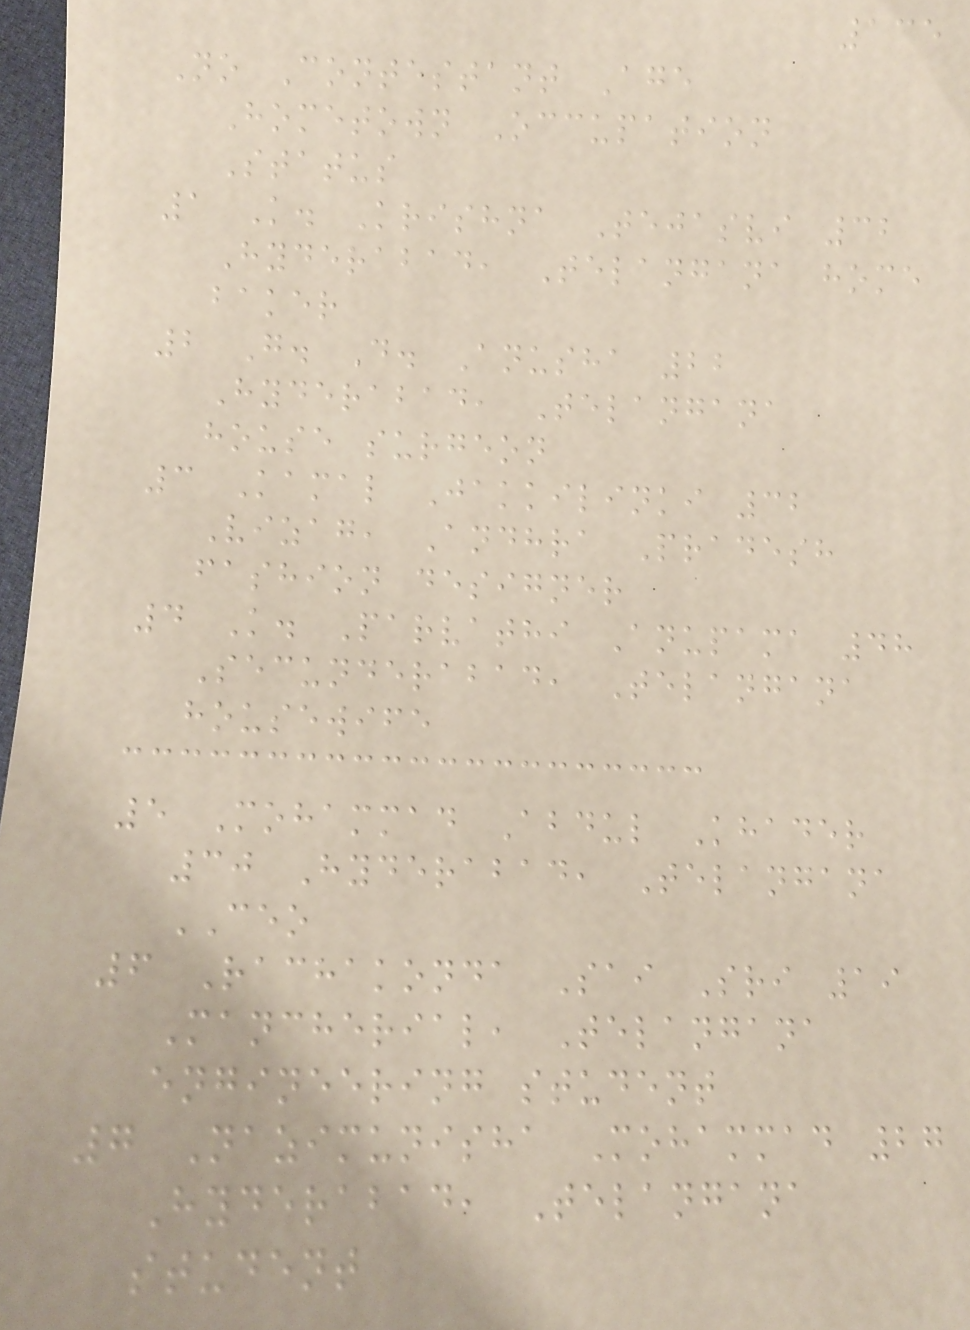135
No Contestant Age
Hometown Occupation
Status
1 K. Krishna Tejasvi 32
Hyderabad, Telangana home
baker
2 G. D. Anusha 22
Hyderabad, Telangana
house surgeon
3 Kamal Jakkilinki 32
Vizag, Andhra Pradesh
fashion designer
4 K. Parvathi Anupama 48
Secunderabad, Telangana
housewife
5 Mohammad Abdul Khader
30 Hyderabad, Telangana
CEO
6 Rachakonda Sai Sri 19
Mancherial, Telangana
engineering student
7 Nazimunisha Mohammad 27
Hyderabad, Telangana
student
